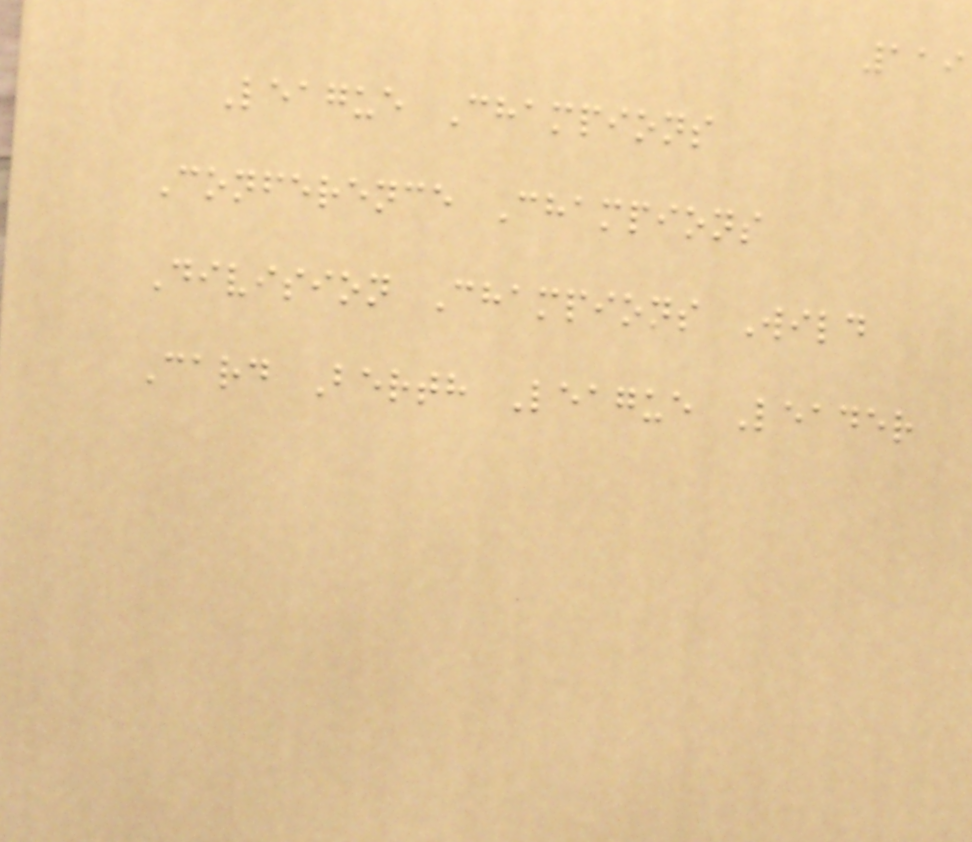119
League Champions
Conference Champions
Division Champions Wild
Card Berth League Leader
